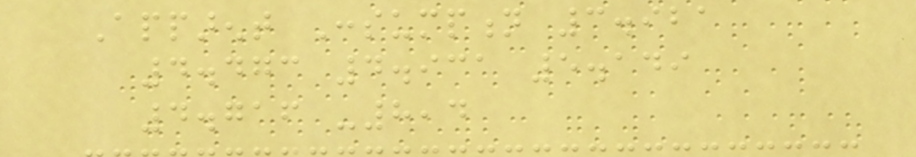Apparent Consumption 3.921
4.473 4.931 5.149
4.716 -8,4
